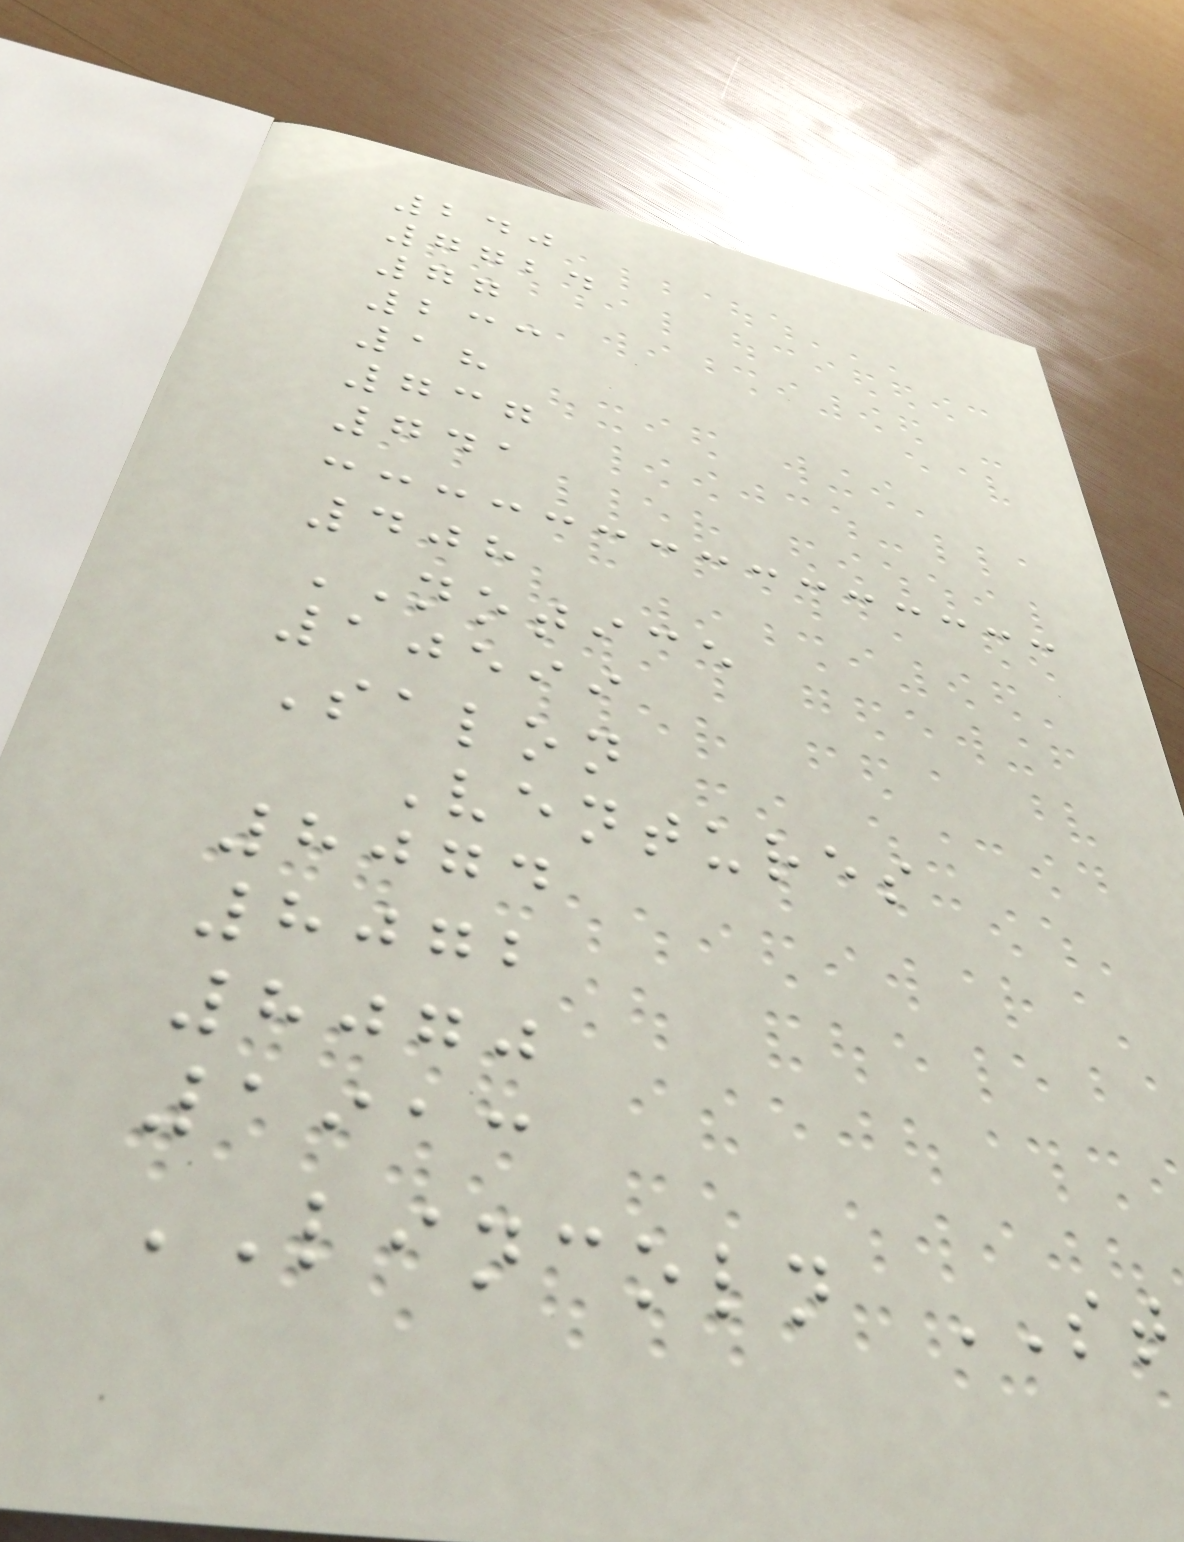240
7724
77
233
18
737
741
408
NOTICE
10599
Salon
Ventures
8074
8072
8070
1913
LINCOLN ST
